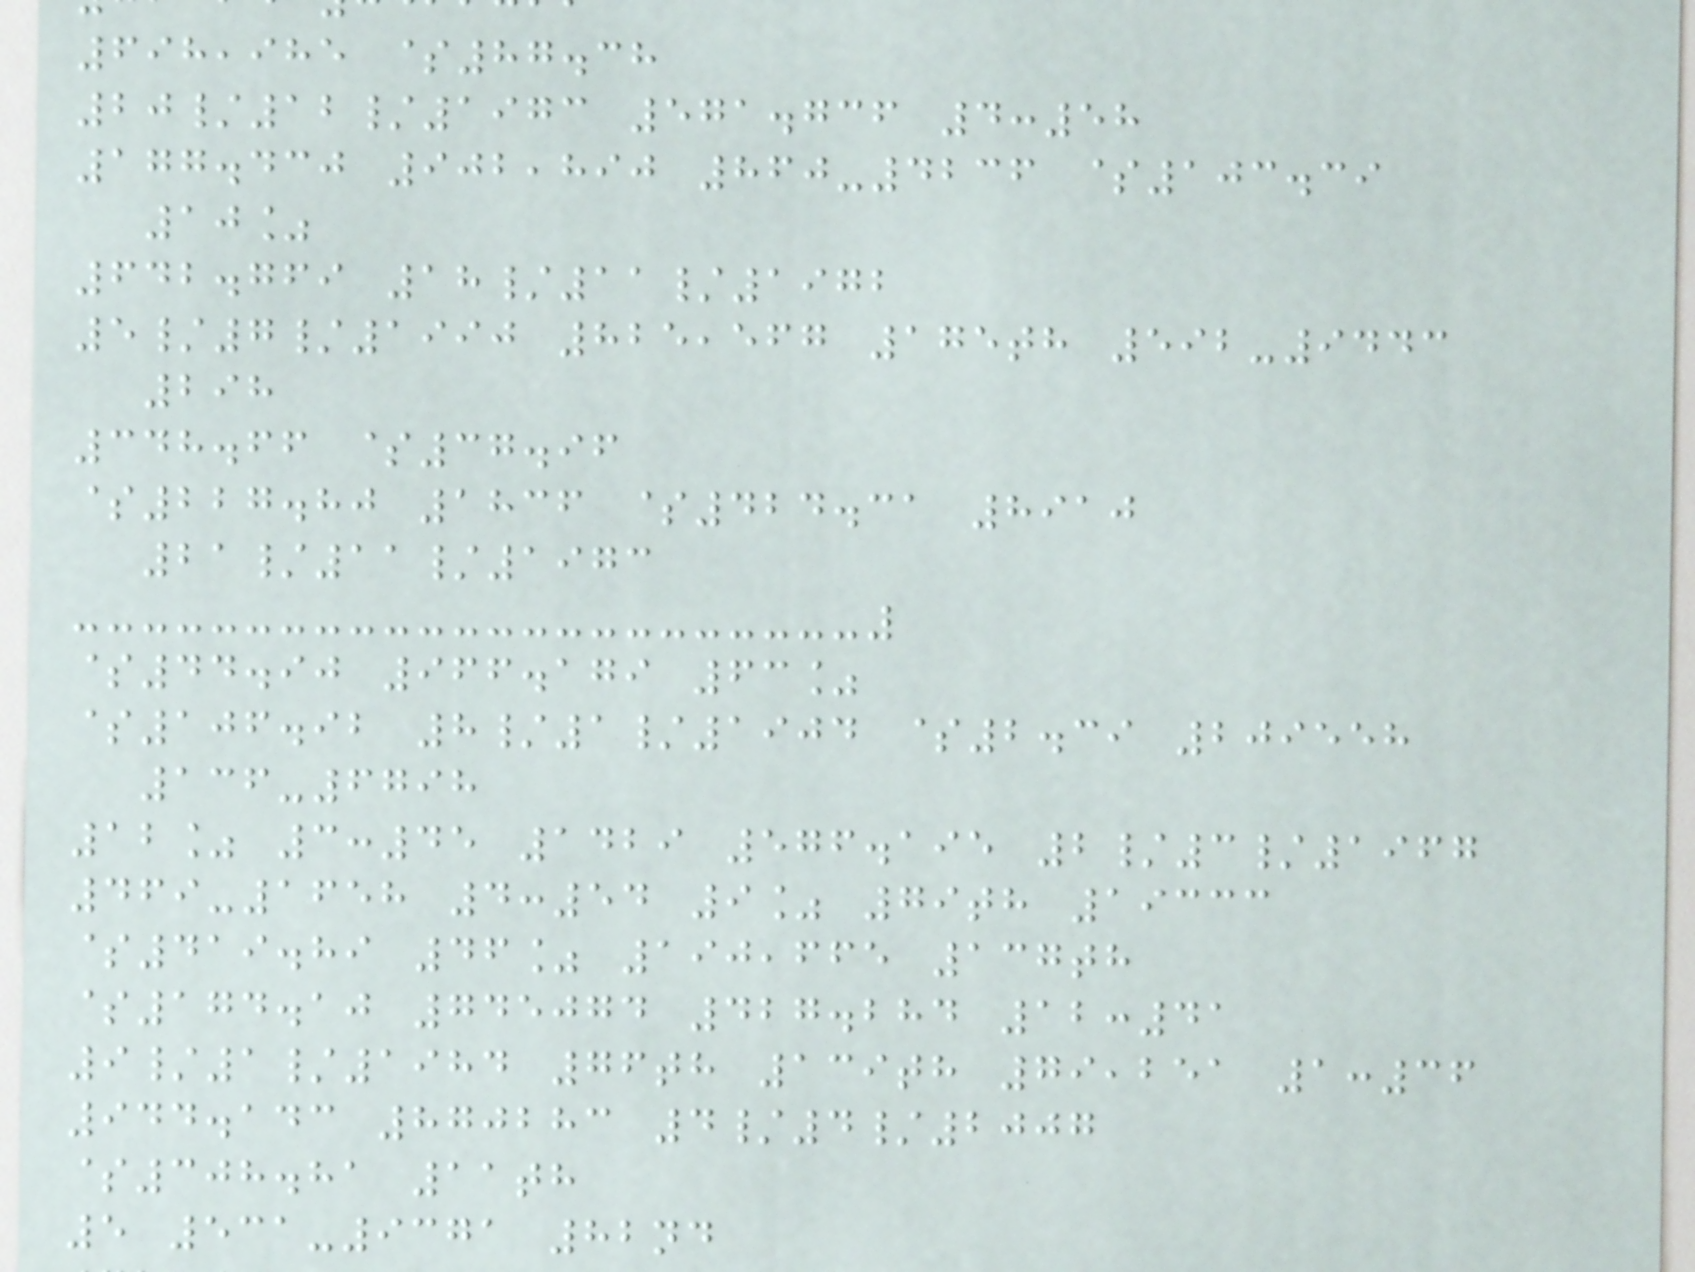698,985 $87.38
20/12/1973 571.736 4:58
177.430 902,890 860-4236 $103.39
10%
642.769 18/11/1972
5/7/1990 825,567 175th 592-9443
298
348.66 $37.96
$227.80 1836 $424.31 8910
21/11/1973
$44.90 966.179 63%
$106.92 8/1/1904 $2.39 209558
136-6798
12% 3:45 1429 576.195 2/3/1967
469-1658 4:54 9% 79th 19333
$419.89 46% 190,665 137th
$174.10 745074 427.284 12:41
9/1/1984 76th 139th 79,251 1:36
944.143 870283 4/4/2007
$308.81 11th
5 531-9371 82nd
